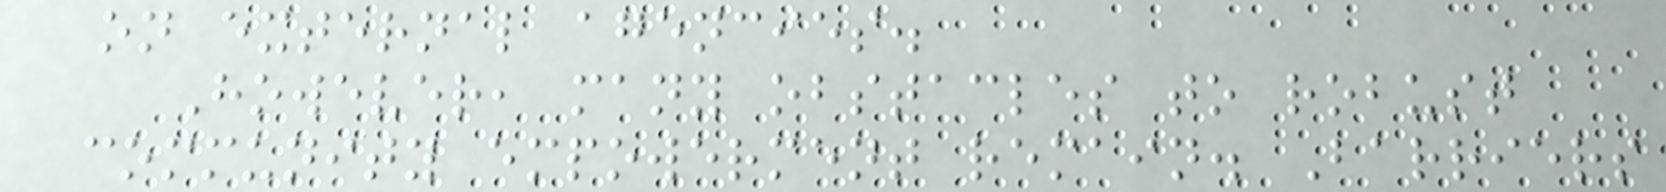on external agencies.
However, many obstacles to robust
community empowerment remain. Barriers
